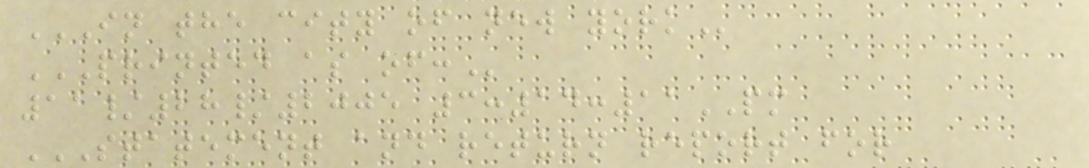IN THE CITY OF NEW YORK
PRINTED AS OF:
11/28/2005 3:14:11PM
STATEMENT AND RETURN REPORT FOR
